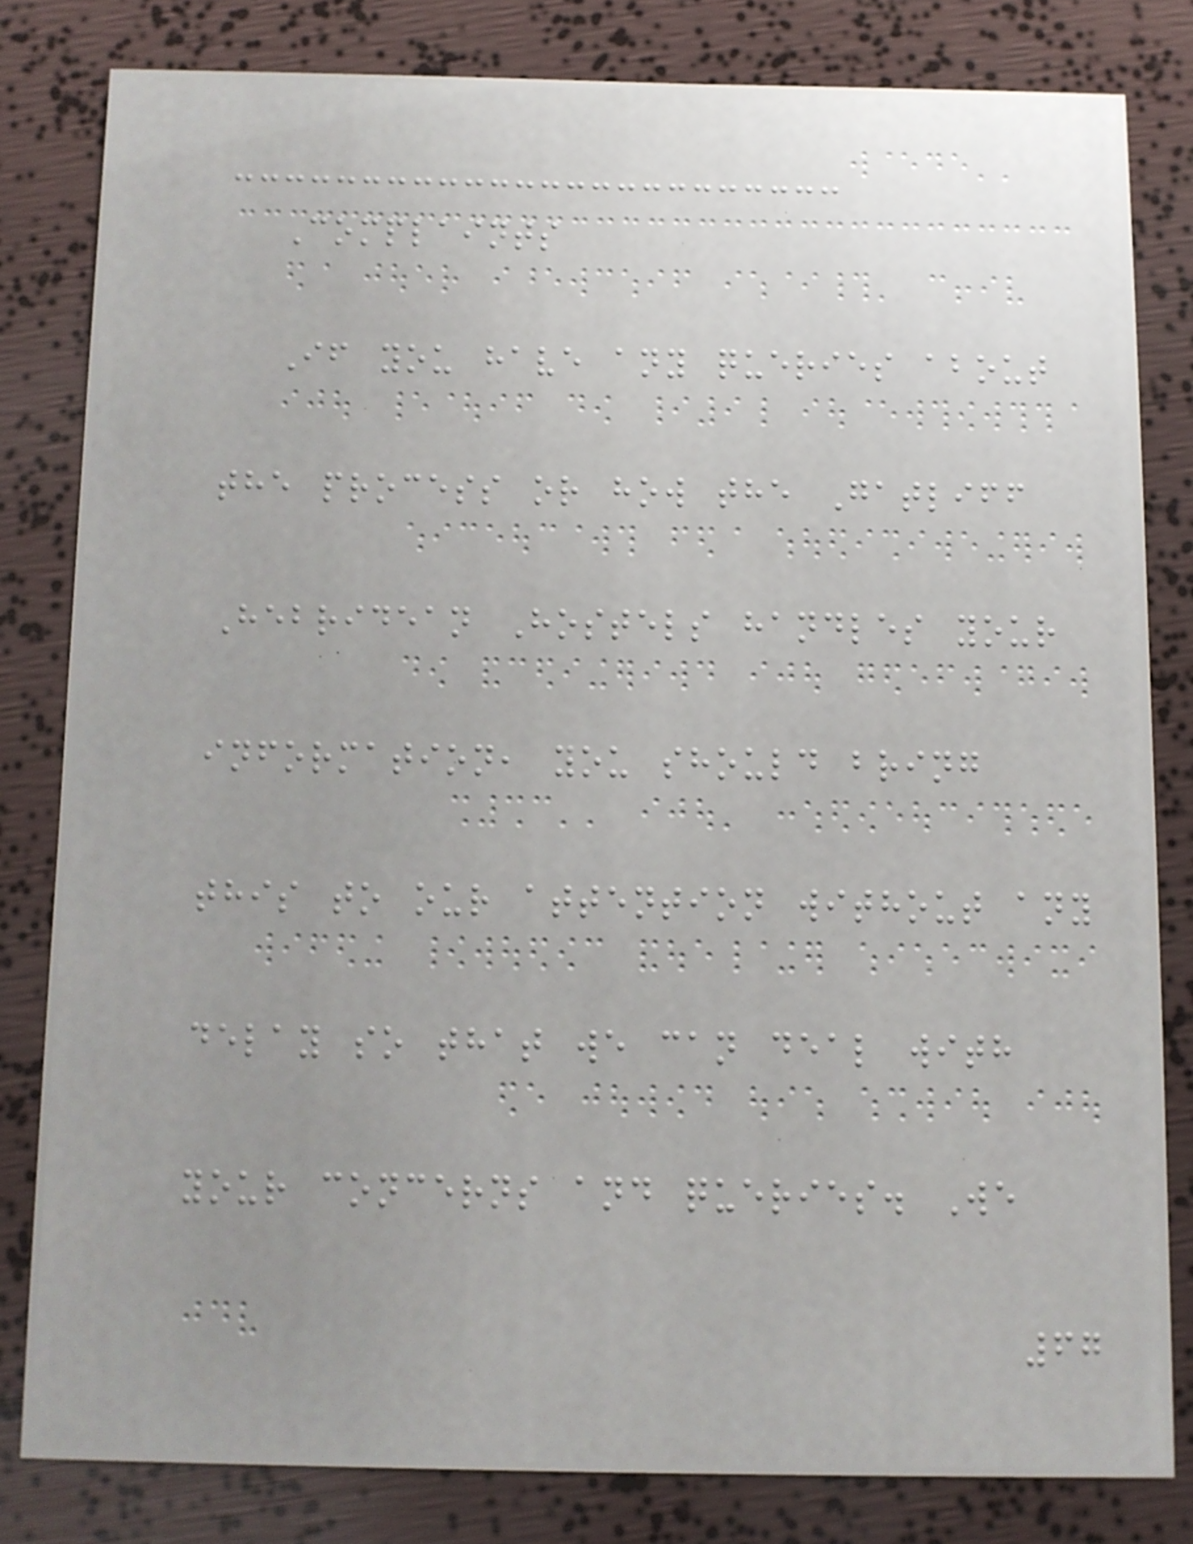Complaints
If you have any queries about
the process or how the Gatliff
Hebridean Hostels handles your
information, you should bring
this to our attention without any
delay so that we can deal with
your concerns and queries. We
67
